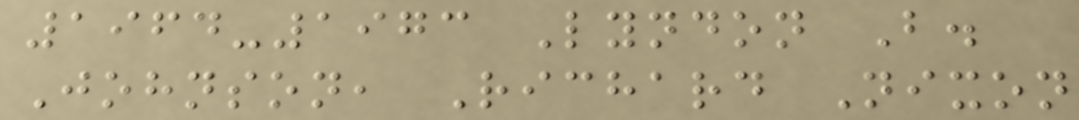1964-1973 Lyndon B.
Johnson, Richard Nixon
